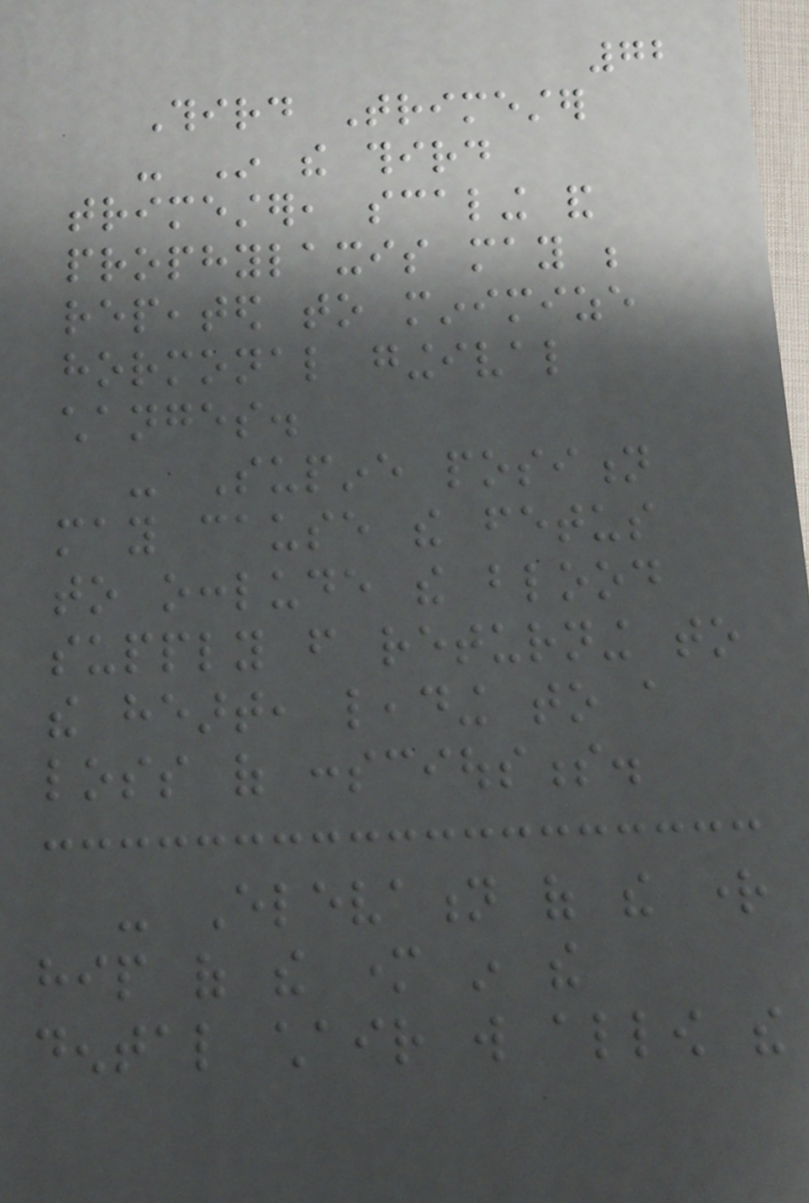72
Third Trimester
- In the third
trimester, scaling and
prophylaxis may be
repeated to minimize
hormonal gingival
changes.
- Supine position
may cause the fetus
to occlude the blood
supply from returning to
the heart, leading to a
loss of consciousness.
- Elevation of the right
hip of the mother in the
dental chair will allow the
